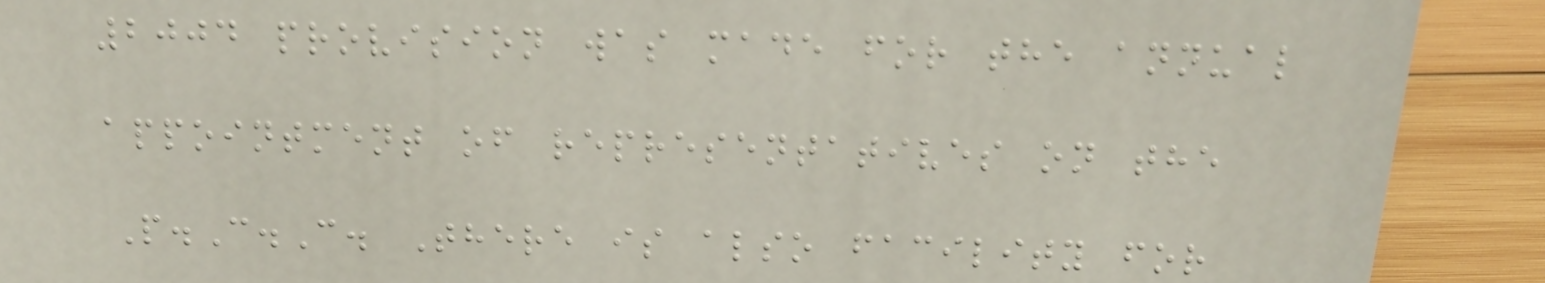2004 provision was made for the annual
appointment of representatives on the
P.C.C. There is also facility for
